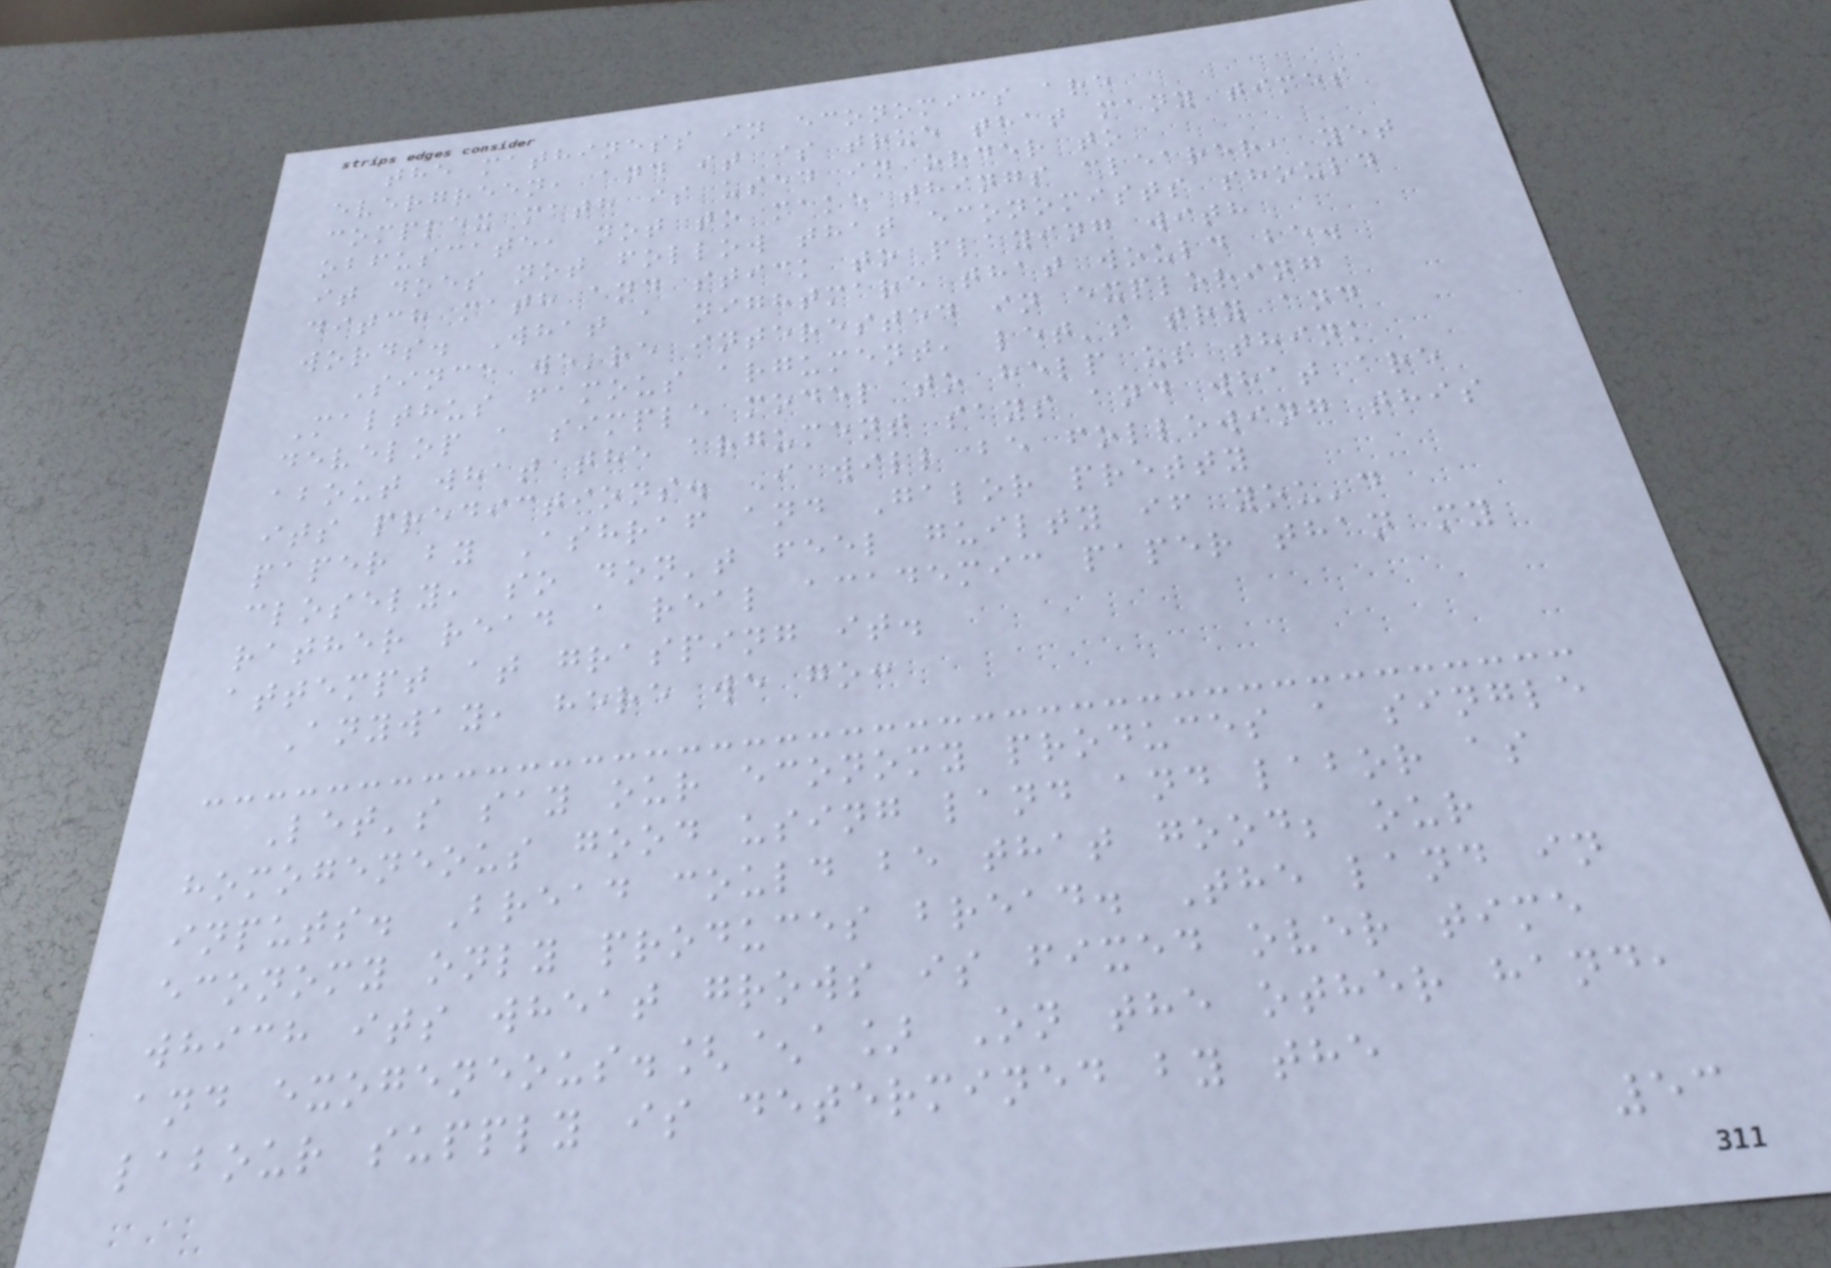the mathiness in economics are
evergreen, and it is true that many times
complex math is used in order to
obfuscate, not to make things clearer, yet
it does not follow that economists should
ditch math and stick to playing with
words. What a nightmare that would be.
Since we're interested in exploring
Malthus famous argument, let's try and
develop a simple model to help us think
about what the argument says and what are
its predictions. I will be following this
paper by Ashraf and Galor pretty
closely, so don't feel guilty if you'd
rather read a real academic paper than my
attempt at grasping it.
Anyway, here we go:
Let's say our economy produces a single
homogeneous good using land and labor as
inputs. Bread could be that good; our
economy only produces bread. The land in
which its wheat grows is fixed over time
and exogeneous.[^a] On the other hand,
labour supply is determined by the
53
